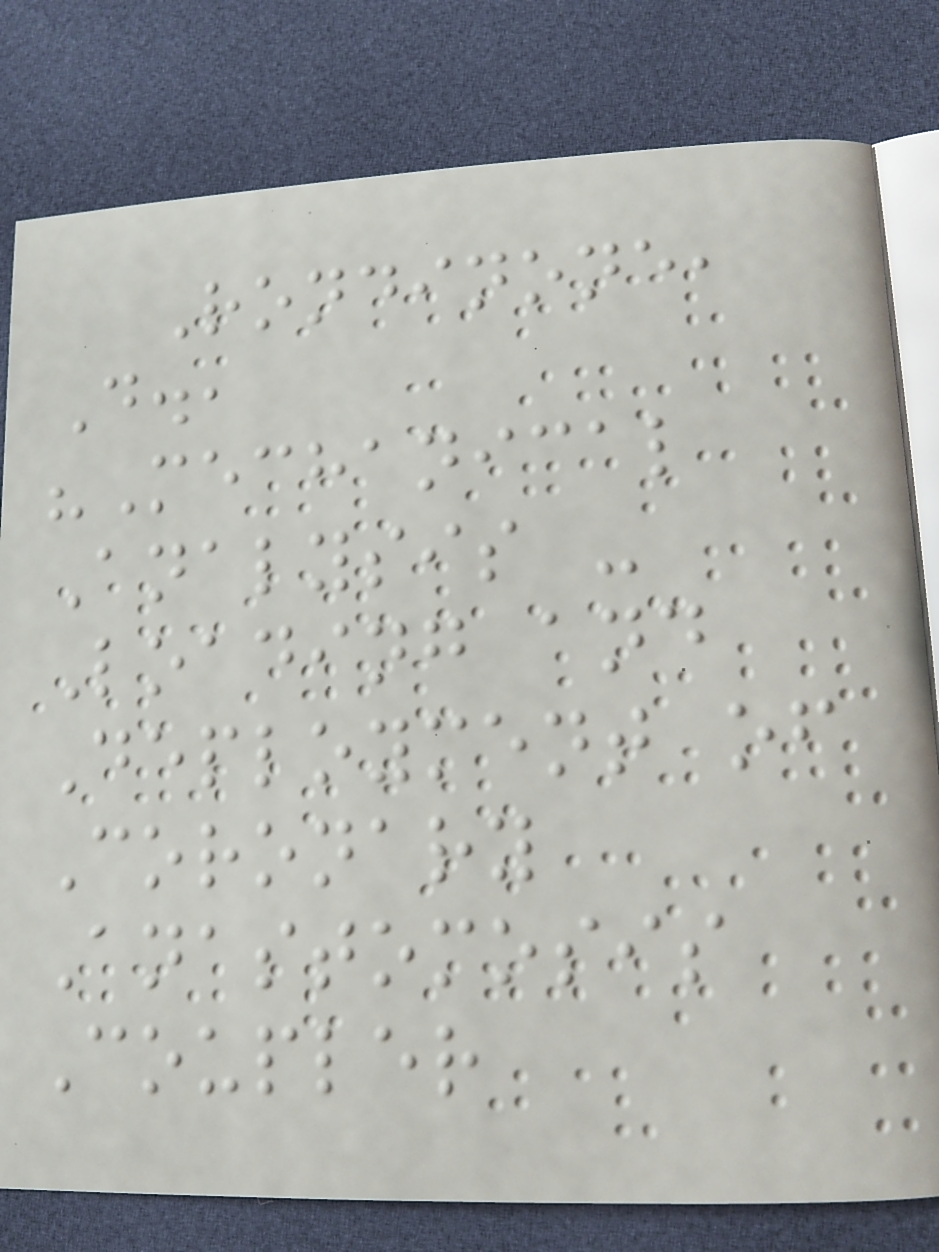Rondinone,
D.,
"Mechanical
Analysis -
Loading and
Deployment of
Coronary
Anastomosis
Coupler
